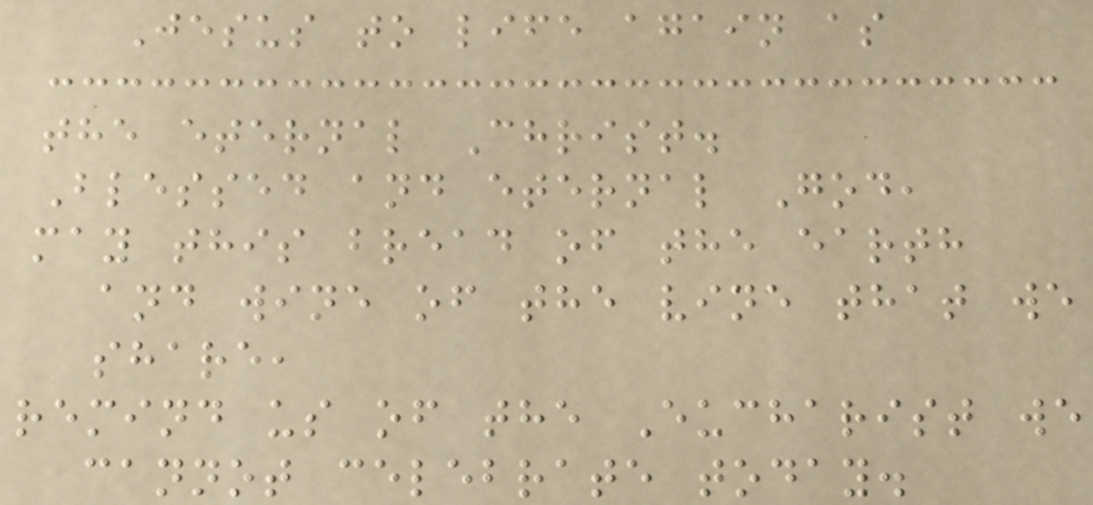Jesus to life again as
the eternal Christ.
Blessed and eternal God,
may this bread of the earth
and wine of the vine that we
share,
remind us of the Eucharist we
cannot celebrate today.
